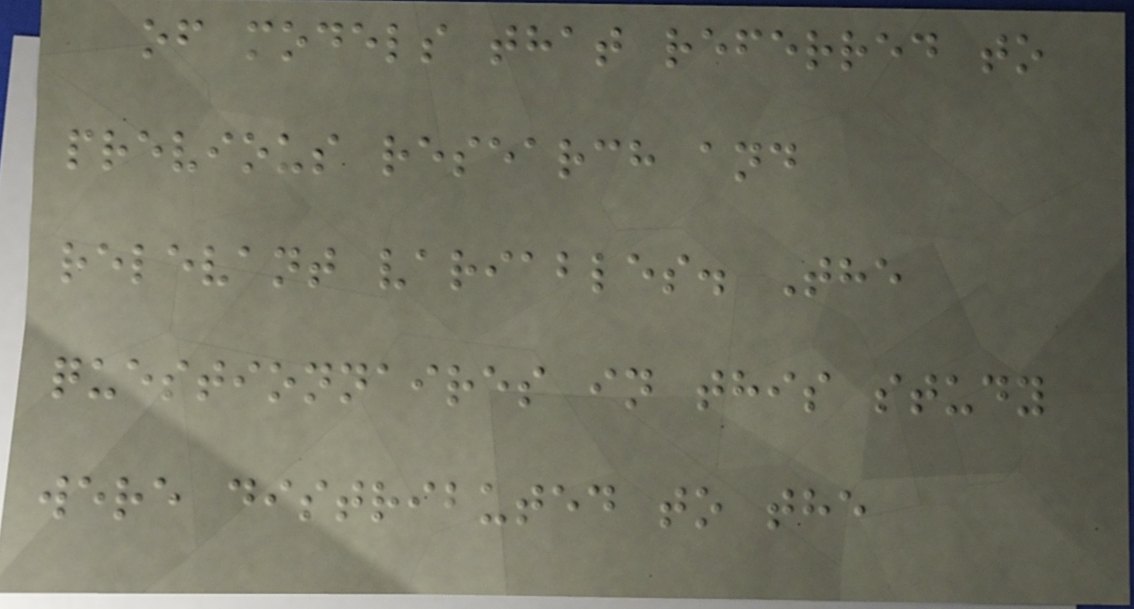of models that referred to
previous research and
relevant variables. The
questionnaires in this study
were distributed to the
